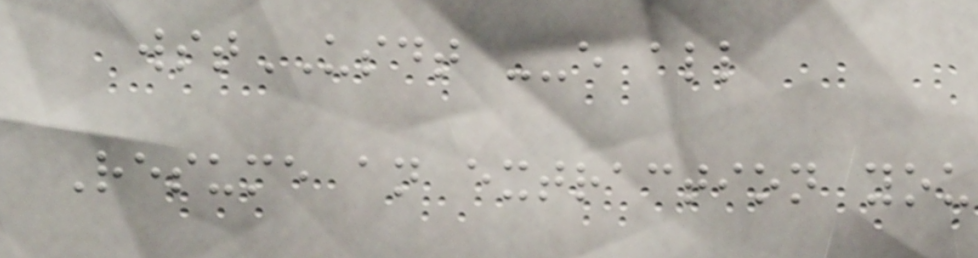wstUSDT --e all
Resume an extraction you
